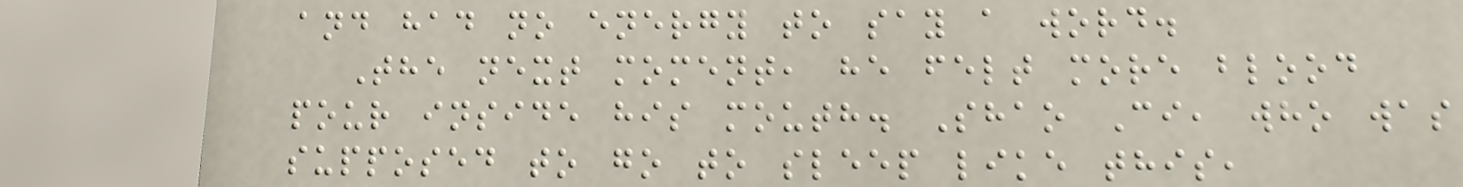and had no energy to say a word.
The next moment, he felt more blood
pour inside his mouth. Shao Ci, who was
supposed to go to sleep like this,
